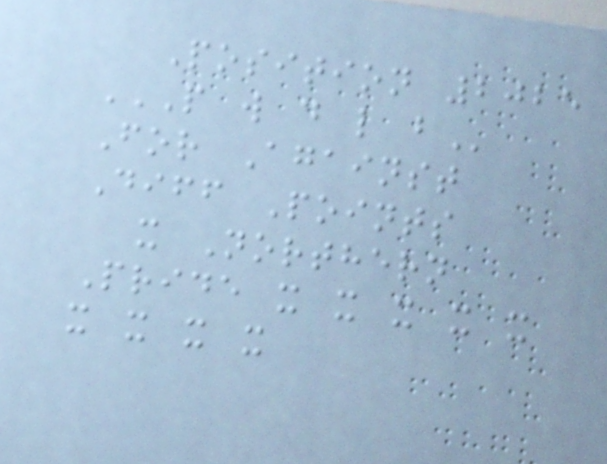Position 2025
P W D L B
For Against
Diff Points
x Northern
Pride x x x x x
x x x x
